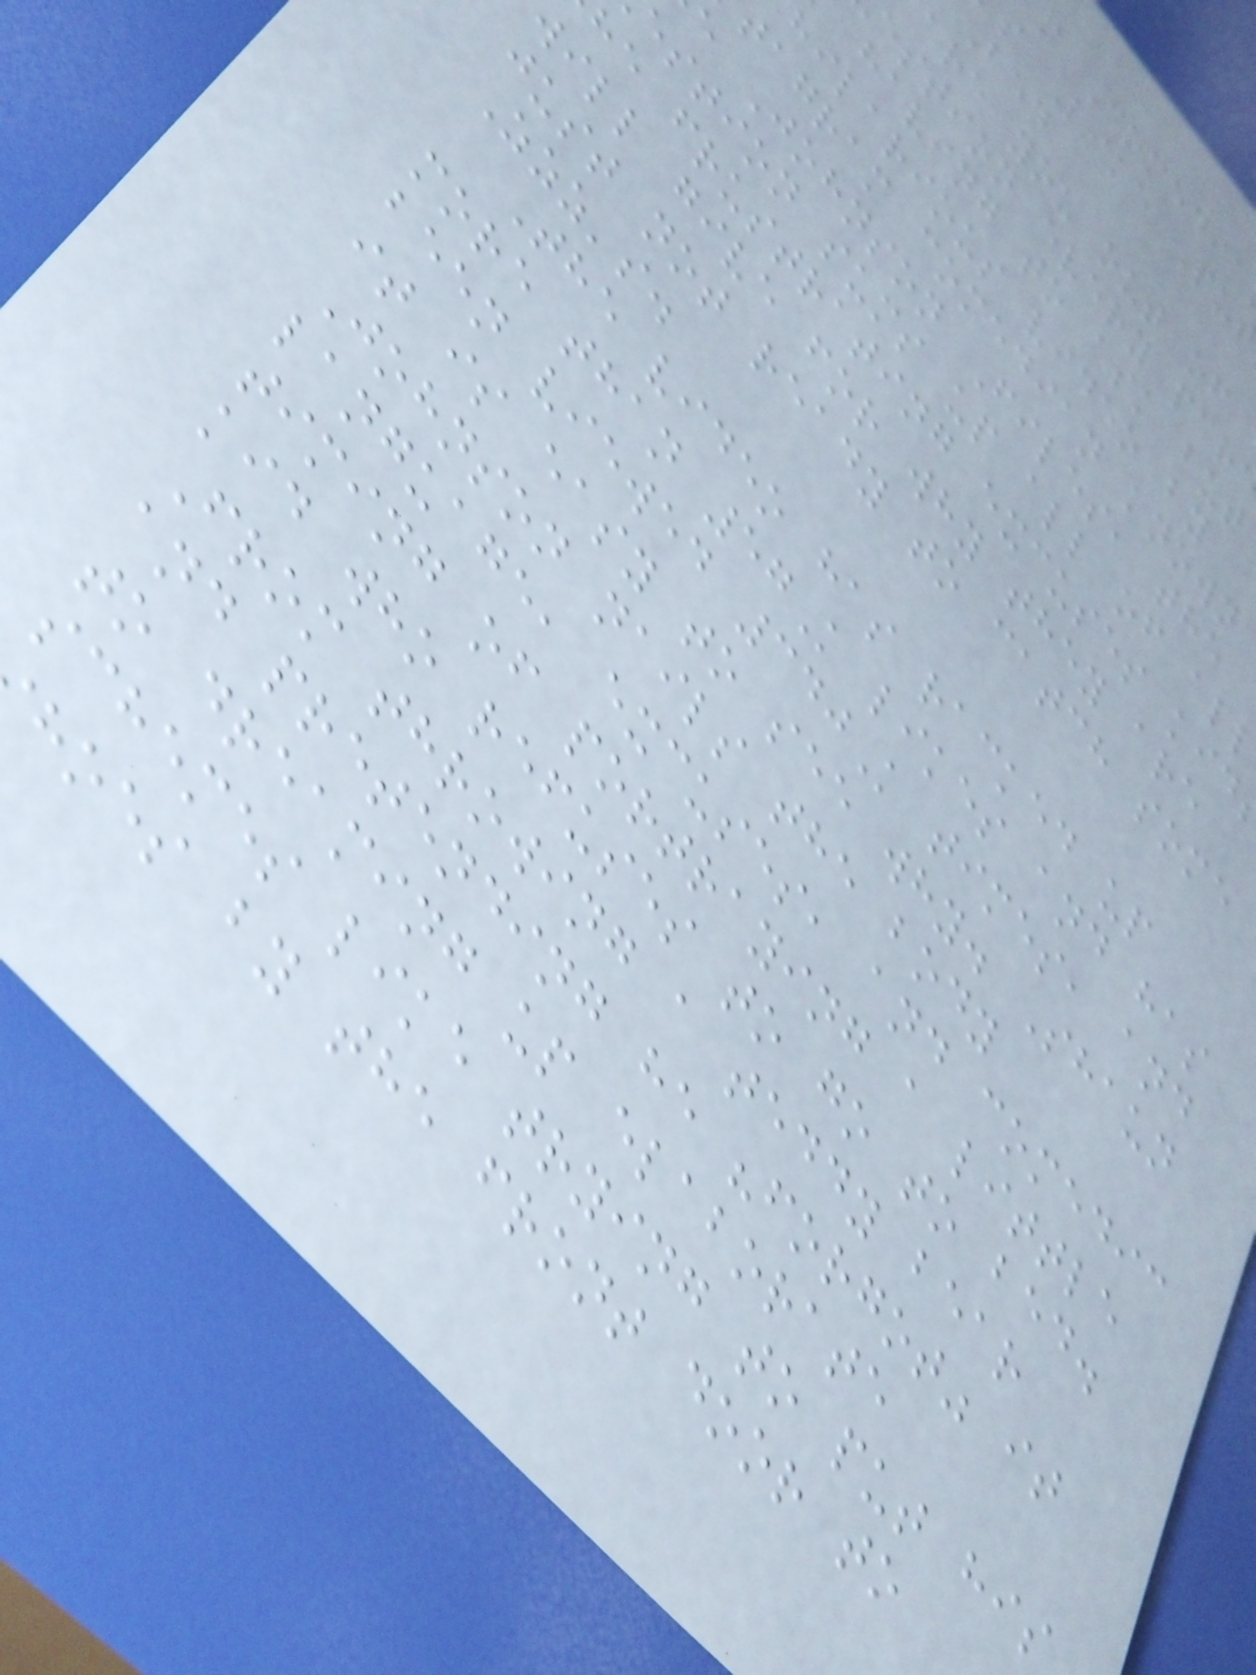m Comedia
s Like Pu
Bed
are you out of
estion every par
having to ask but
hilarious video by
tagram comedian known
e Johnson Files, the
estion sums up all of al
he frustrating excuses kid
will give for why they are
just not ready to catch some
Zzz's.
The video has racked up
more than 57K likes and has
been viewed 340K times, and
it is easy to see why. Shaun
Johnson nails the body
language, excuses, and comedic
timing of portraying a little
kid who refuses to go to bed.
From throwing a teddy bear
and pretending he "forgot" it
to dreaming up elaborate
schemes like trying to put his
hoes by the front door to
